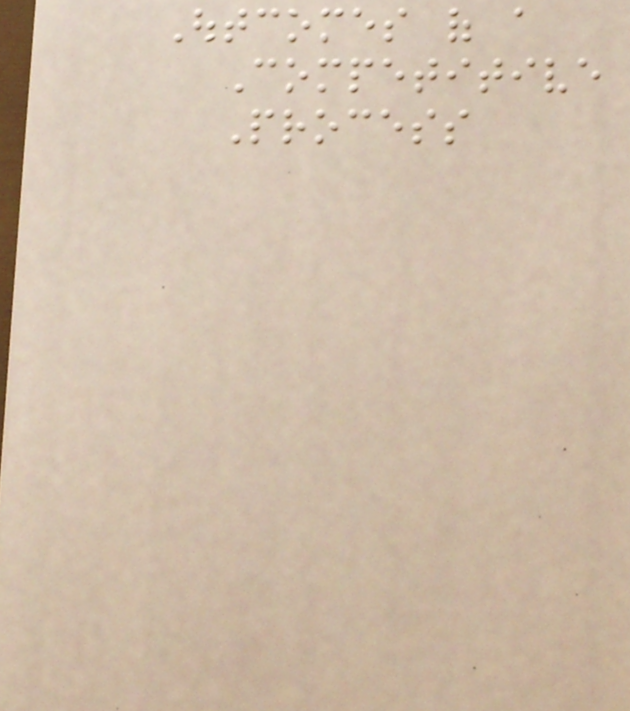Outcomes of a
Competitive
Process
